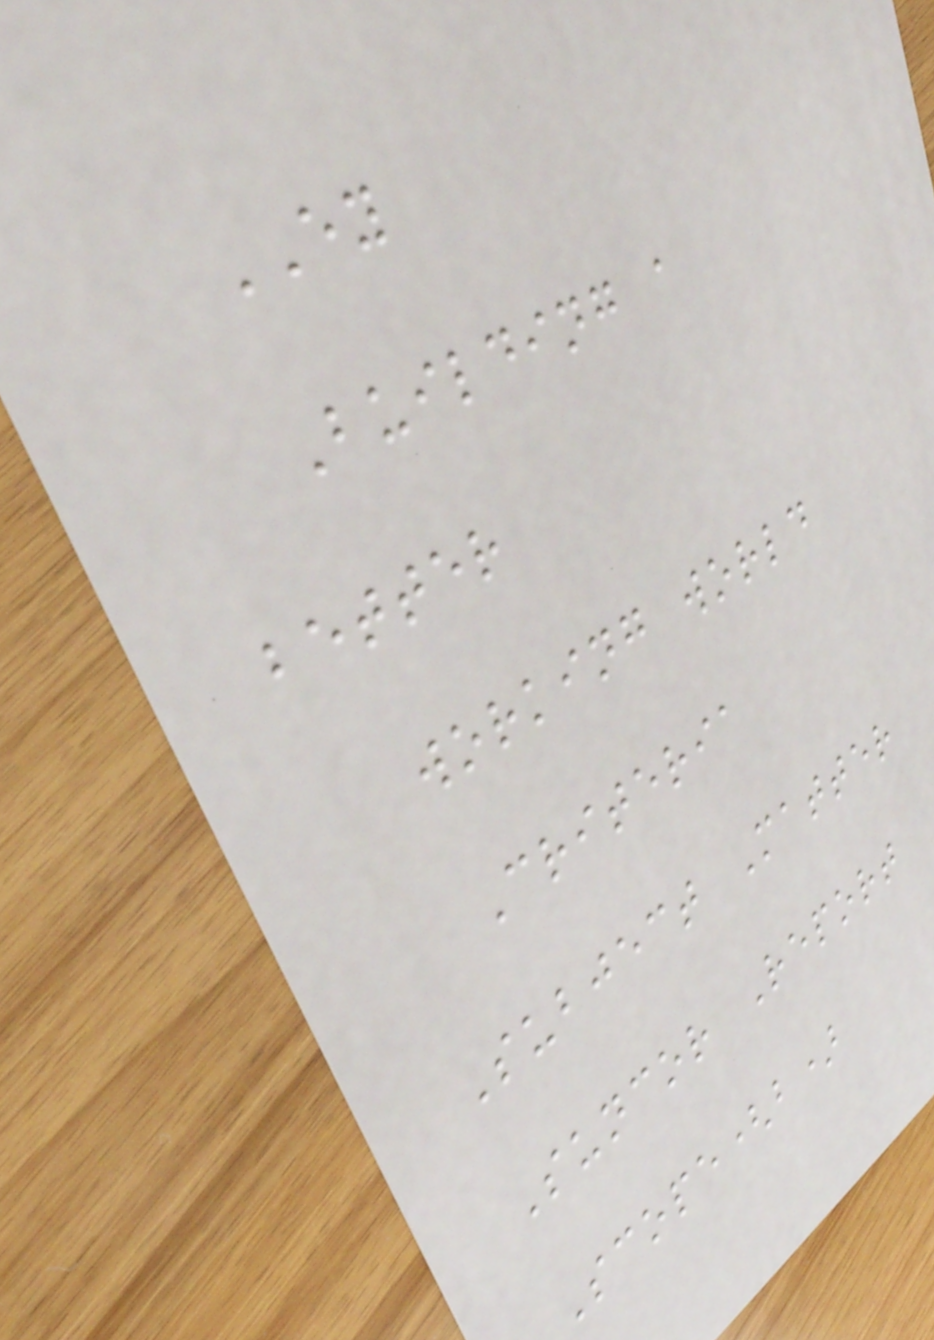EY
Building a
better
working world
Criteria
Subject Matter
Suncor Report
Scope(b)
